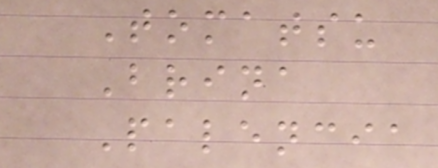Tomatsu
Brina
Palencia
